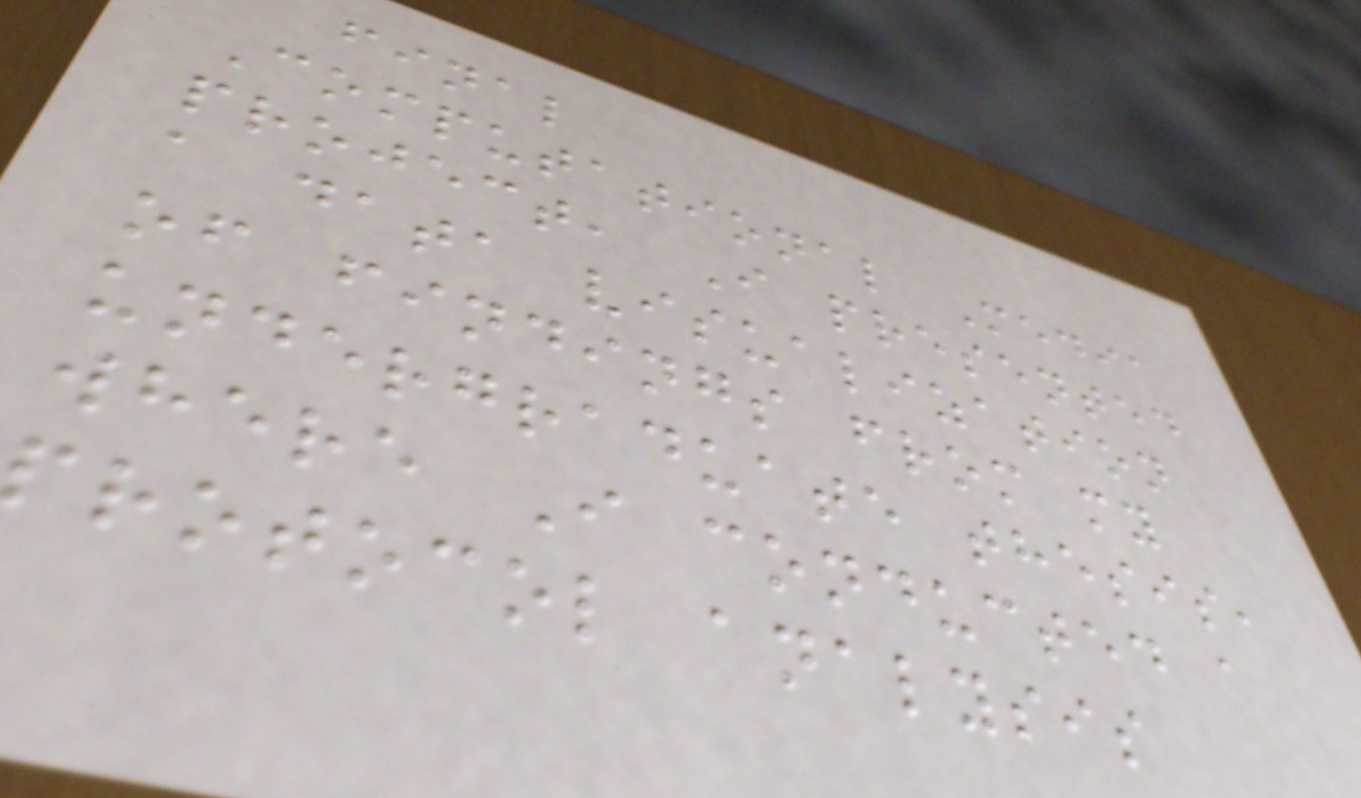final
Computational Media
project, I presented
a data visualization
of findings from my
undergraduate thesis,
where I conducted a
protocol analysis
